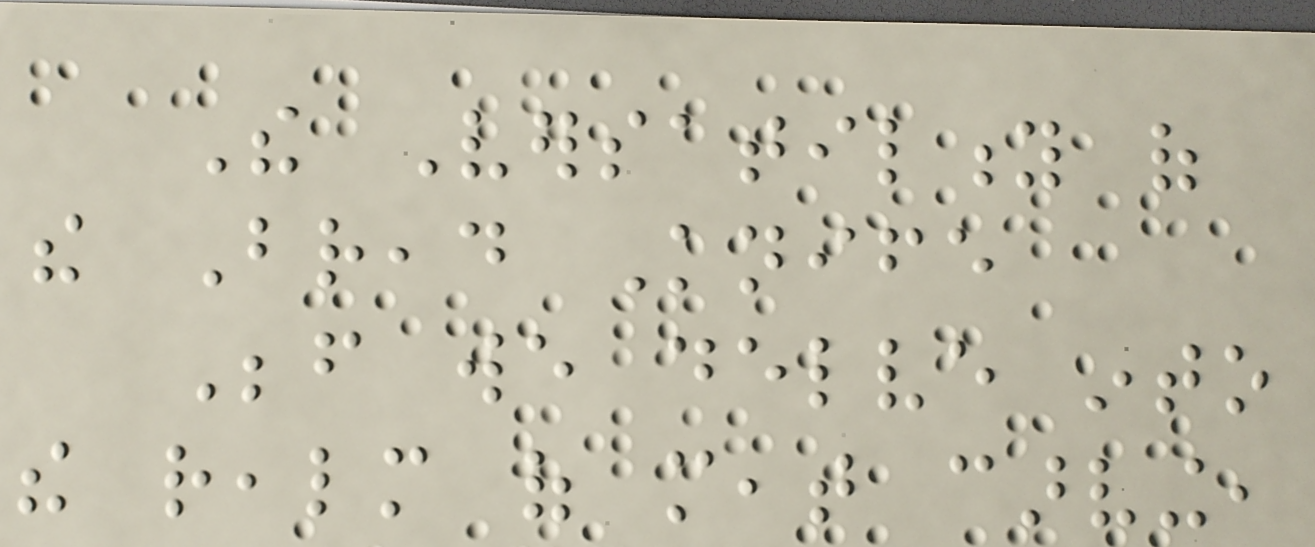The Versatility of
the Bread Knife
Before we delve into
the realm of meat carving,
